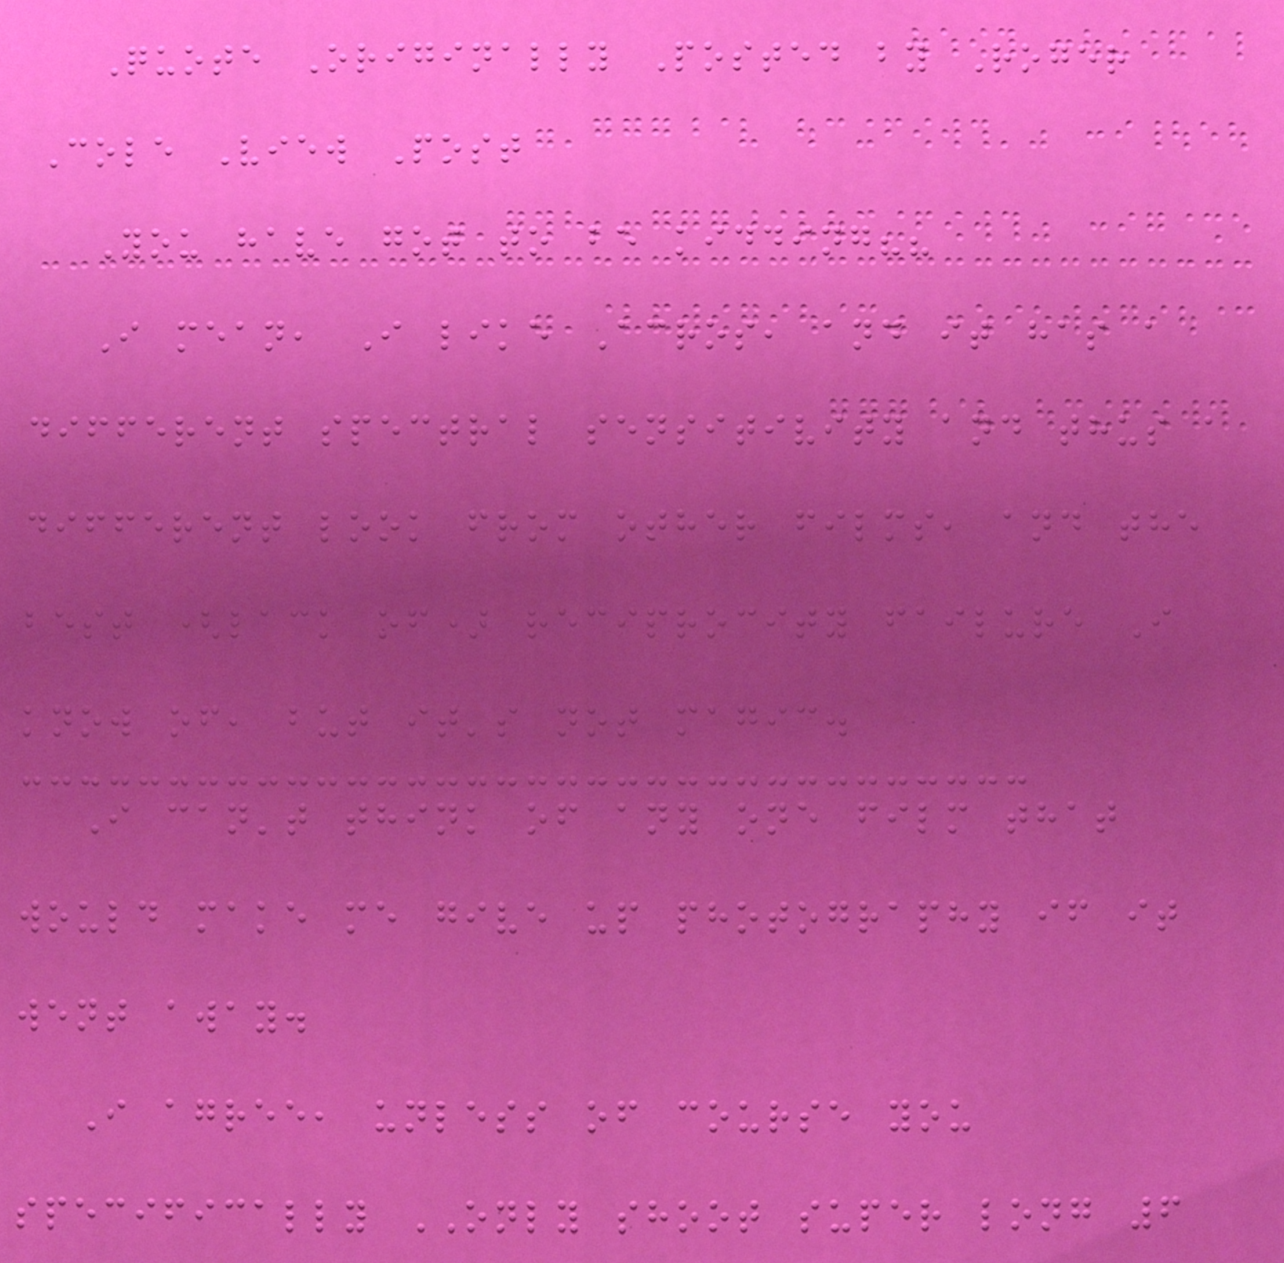Quote Originally Posted by Roger
Cole View Post
You have got to be kidding??
I mean, I like Acros, and it has a
different spectral sensitivity and thus a
different look from other films, and the
best (lack of) reciprocity failure I
know of, but it's not magic.
I can't think of any one film that
would make me give up photography if it
went away.
I agree, unless of course you
specifically ONLY shoot super long 6
